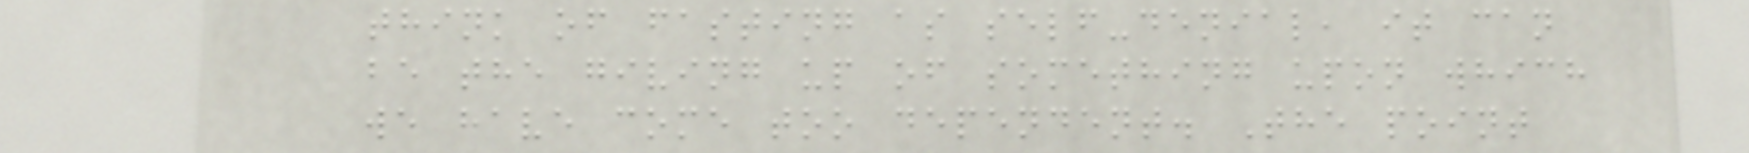think of fasting as self-denial, it can
be the giving up of something upon which
we have come too dependent. The point
